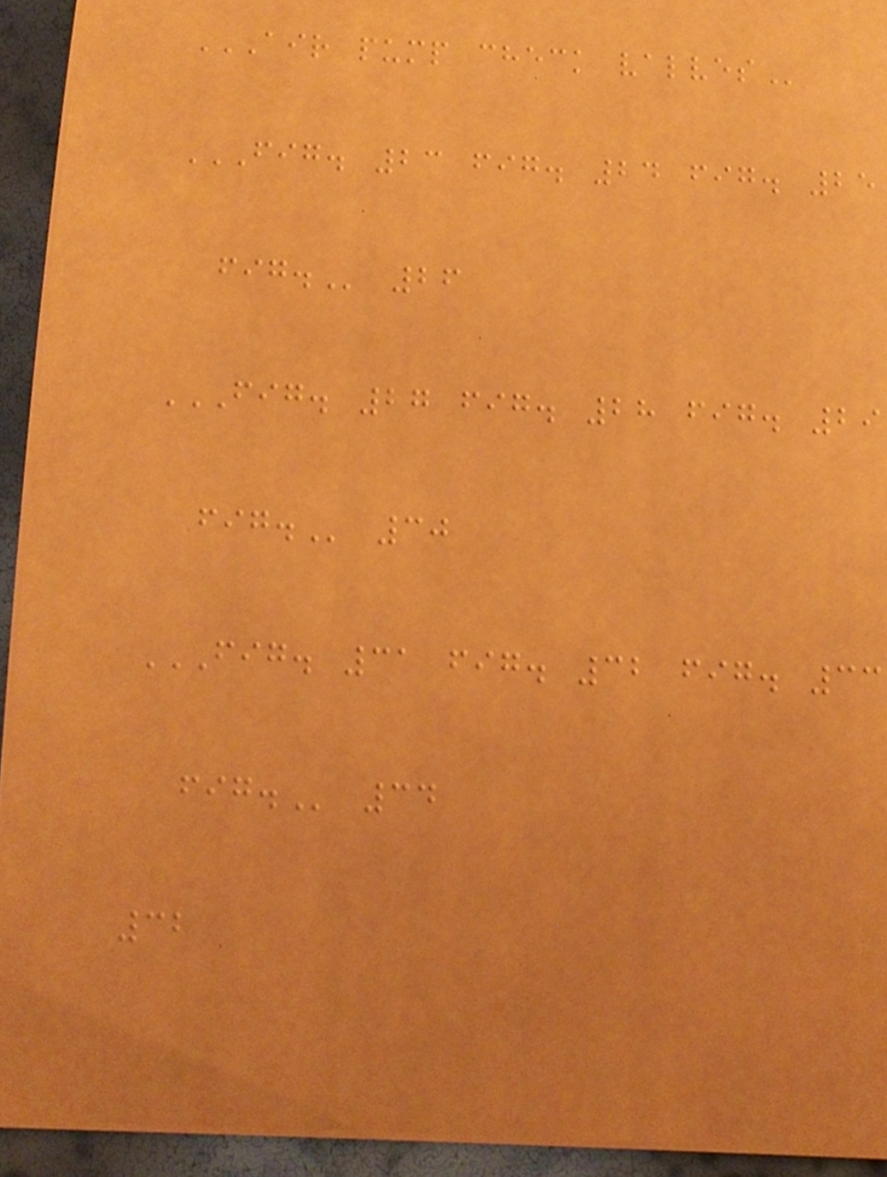AIR PUMP CHECK VALVES
FIG. 23 FIG. 24 FIG. 25
FIG. 26
FIG. 27 FIG. 28 FIG. 29
FIG. 30
FIG. 31 FIG. 32 FIG. 33
FIG. 34
32
